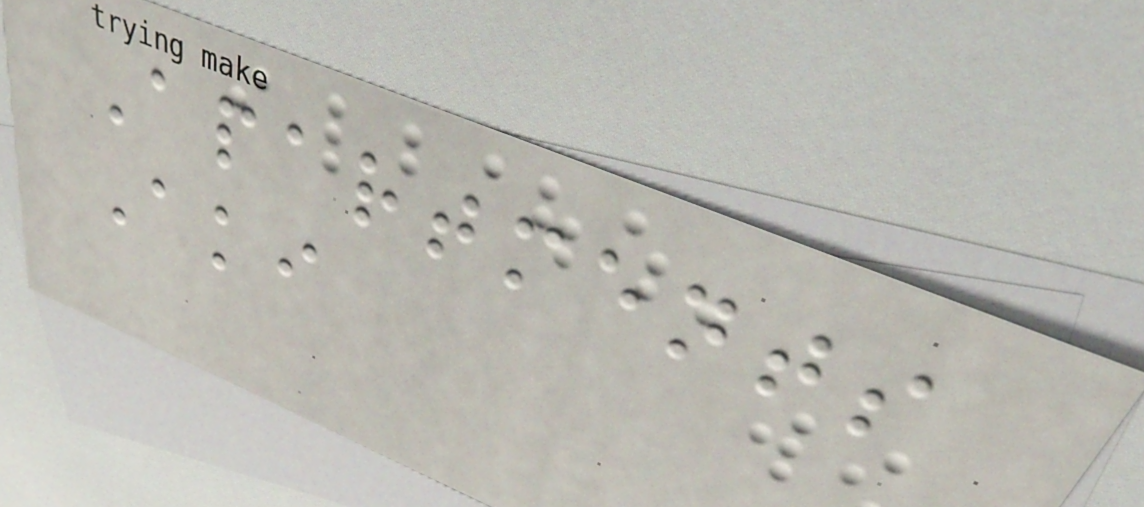Apartments
Aki
